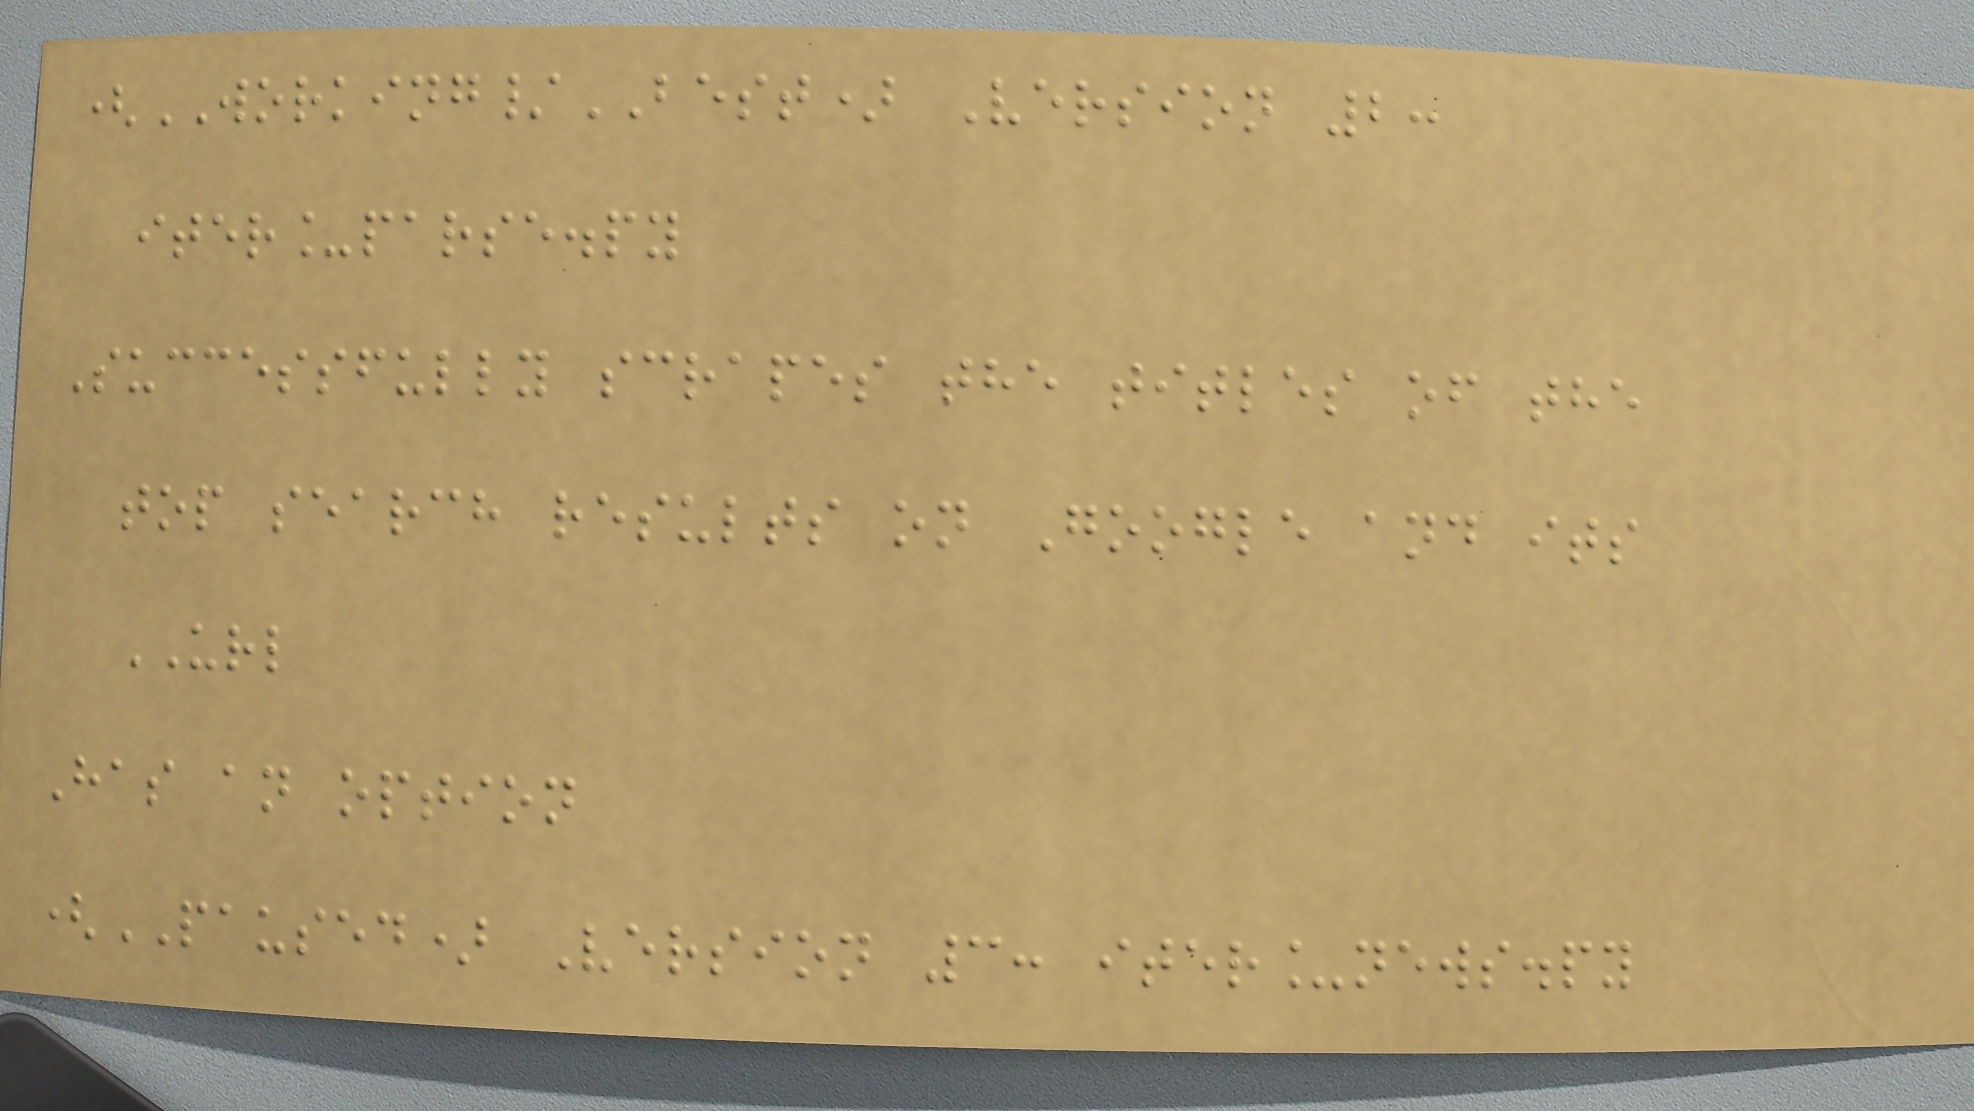(WORKING/BEST) Version 2:
iter_parse.py
Successfully scrapes the titles of the
top search results on Google and its
URL
Has an option
(PAUSED) Version 3: iter_news.py
